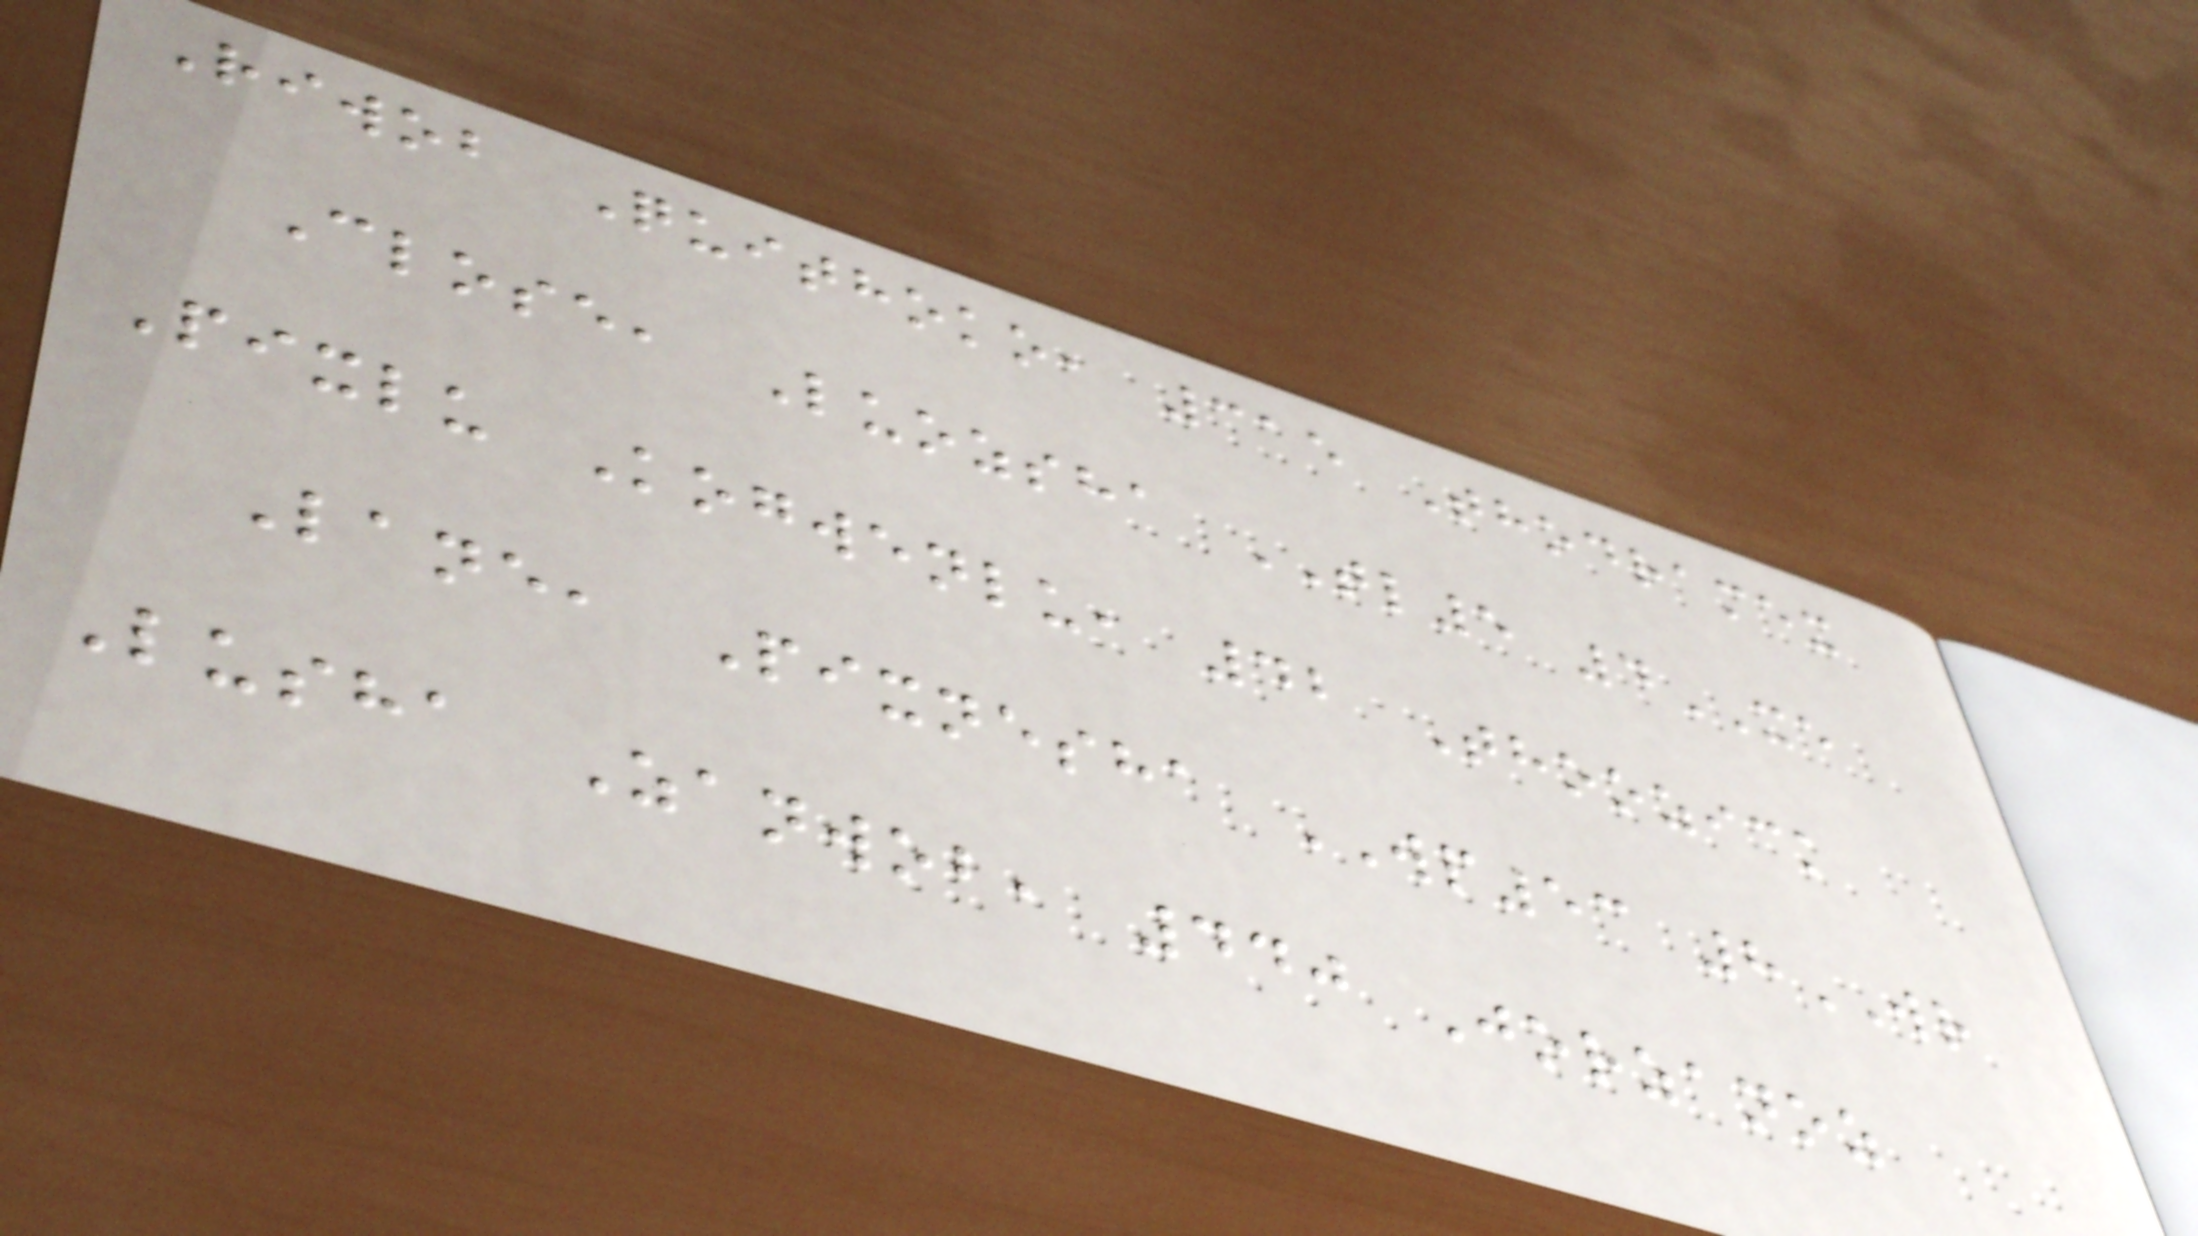Riwob Quithoko, 315 Thodramex
Close, Luozsha TL5 4XE
Pixlu Kogwenlu, 42 Thoozick
Lane, Pixnesha WP53 8WR
Lusha Zanwob, 440 Jorzanoz
